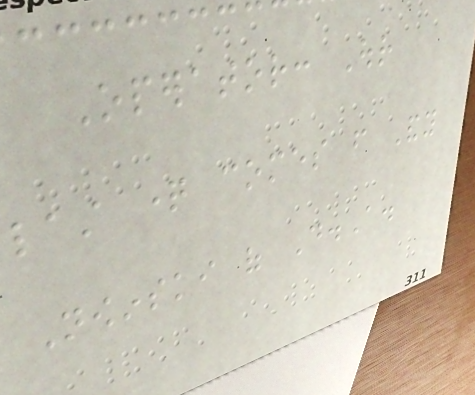Operator: Our
last question comes from Andy
Nowinski of D.A.
